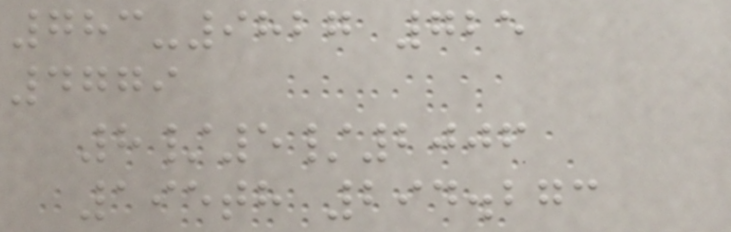783-9827 725
4779
8/5/2006
195th 294.273
